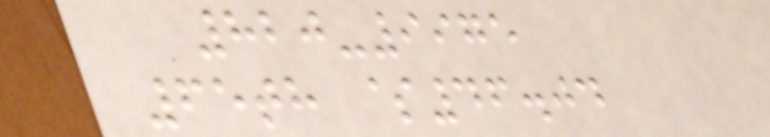820-9975
65th $46.04
